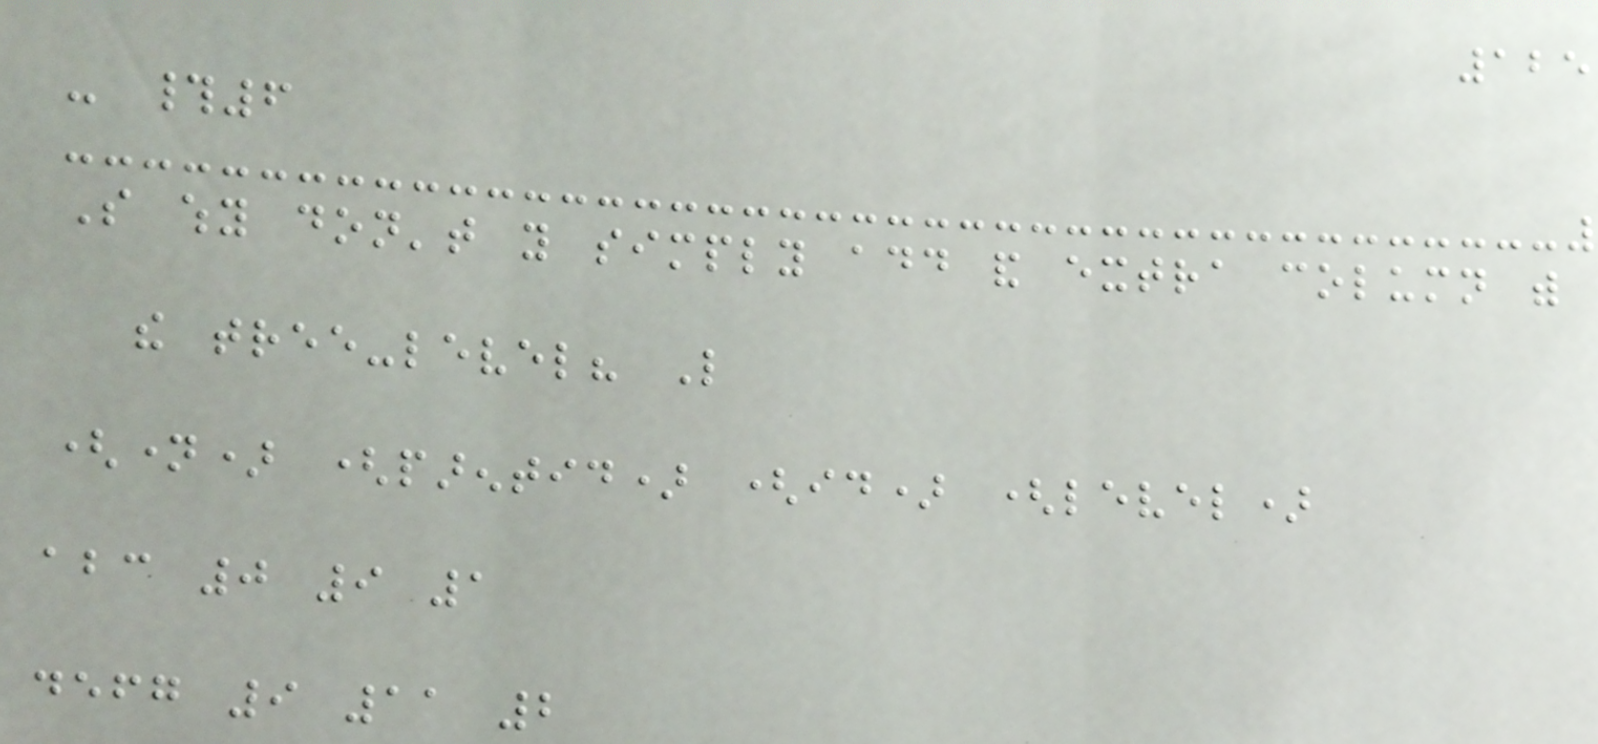125
- #6
So why don't you simply add and extra column with
the tree-level? Like
(name) (parentid) (id) (level)
abc 0 9 1
defg 9 11 2
